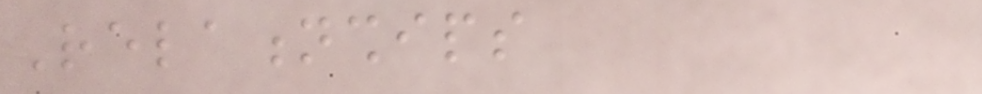Relationships
